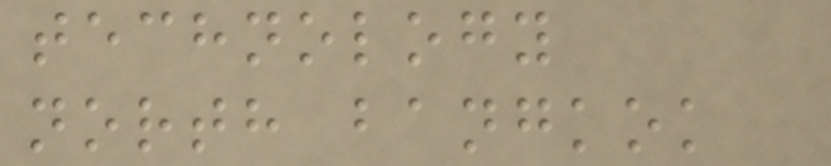technology
north bangkok
